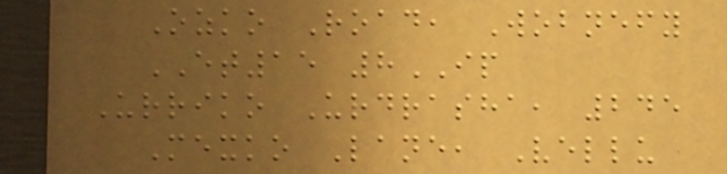Ozko Road, Wobnefy
ET15 8IP
Urriko Urdrasha, 245
Mexko Lane, Vellu
